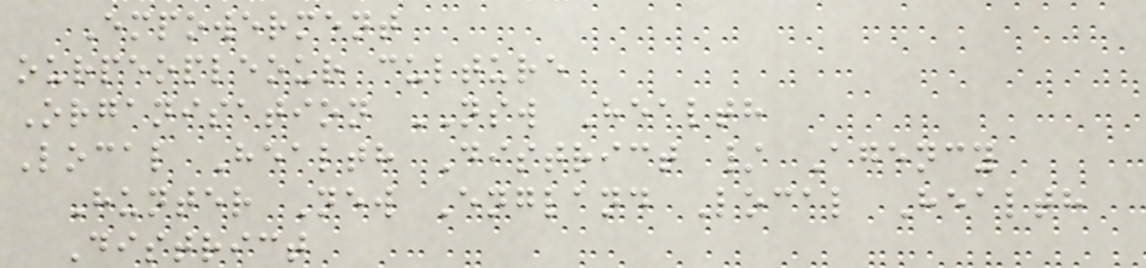Empowerment
ourpeopleour culture
Organisation NSW Health
Local Health District / Agency
Hunter New England Local Health
District
